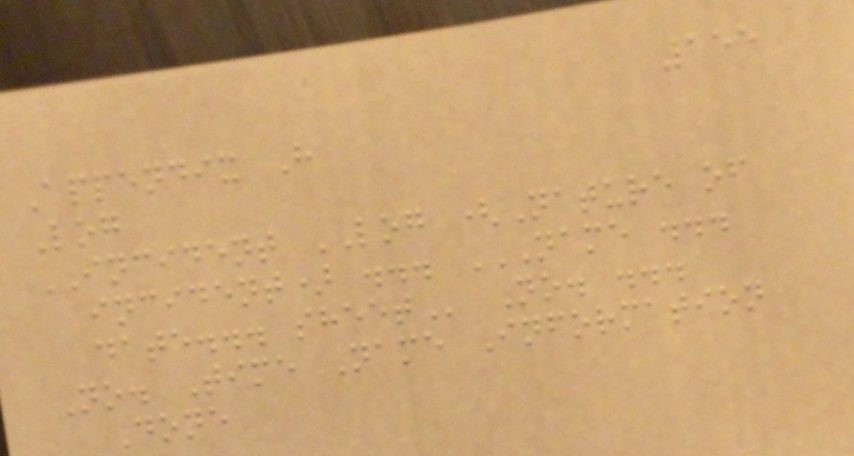155
Appendix H
Log
INCIDENT LOG (Nature of
incident) ... NAME ...
DATE... SHEET No. ...
No. Time Name Information
Done
